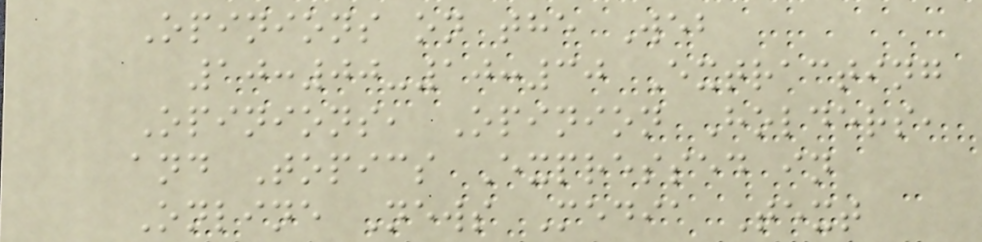Opinions on the Web
10:00-10:30 Extracting
Opinions, Opinion Holders,
and Topics Expressed in
Online News Media Text
